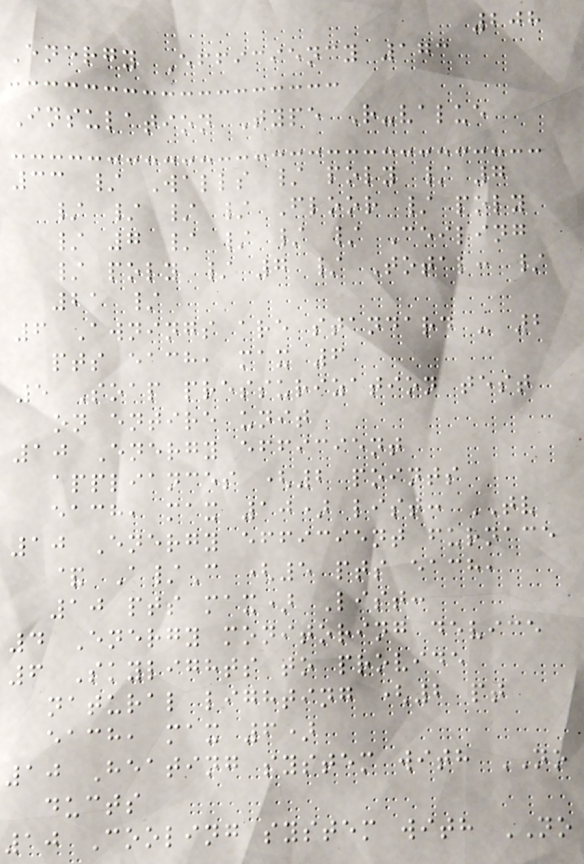208
Energy Efficiency 173
Insulation Type R-value
33 / Walls / poly / 7
/ / / / Floor / poly
/ 7 / / / / Ceiling
/ poly / 7 / Total: /
21 /
6 Awnings are standard - 2
pts each, max 6
5 Soap pressurization test
on entire unit
10 Energy efficient
appliances (2 points
each, max 10) list: TV
10 Energy efficient furnace
& A/C (5 pts each,
10 pts max) List:
4 Energy monitoring device
6 Skylights to provide
natural lighting (2 pt
each, max 6)
10 Heating system with NO
ducts
10 Cooling system with NO
